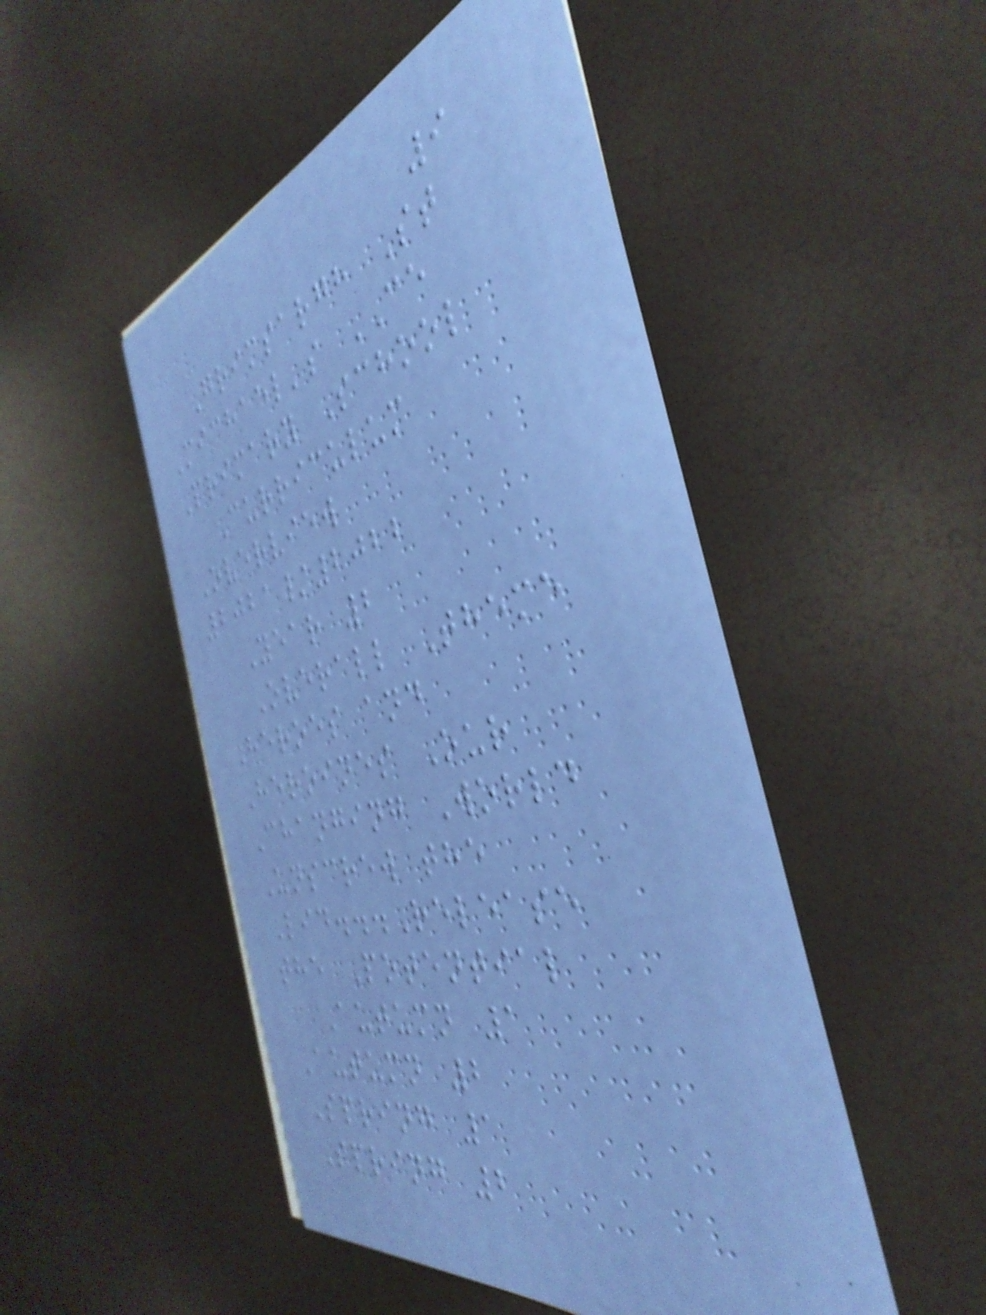9
Grimsargh St
Michael's CE
Primary School
Curriculum
Overview
2021/2022
Year 2
Overall Theme
Heroes and
Heroines Our
Changing World
Unscrew the
Lid...Release
the Potential
Autumn 1
Autumn 2
Spring 1
Spring 2
